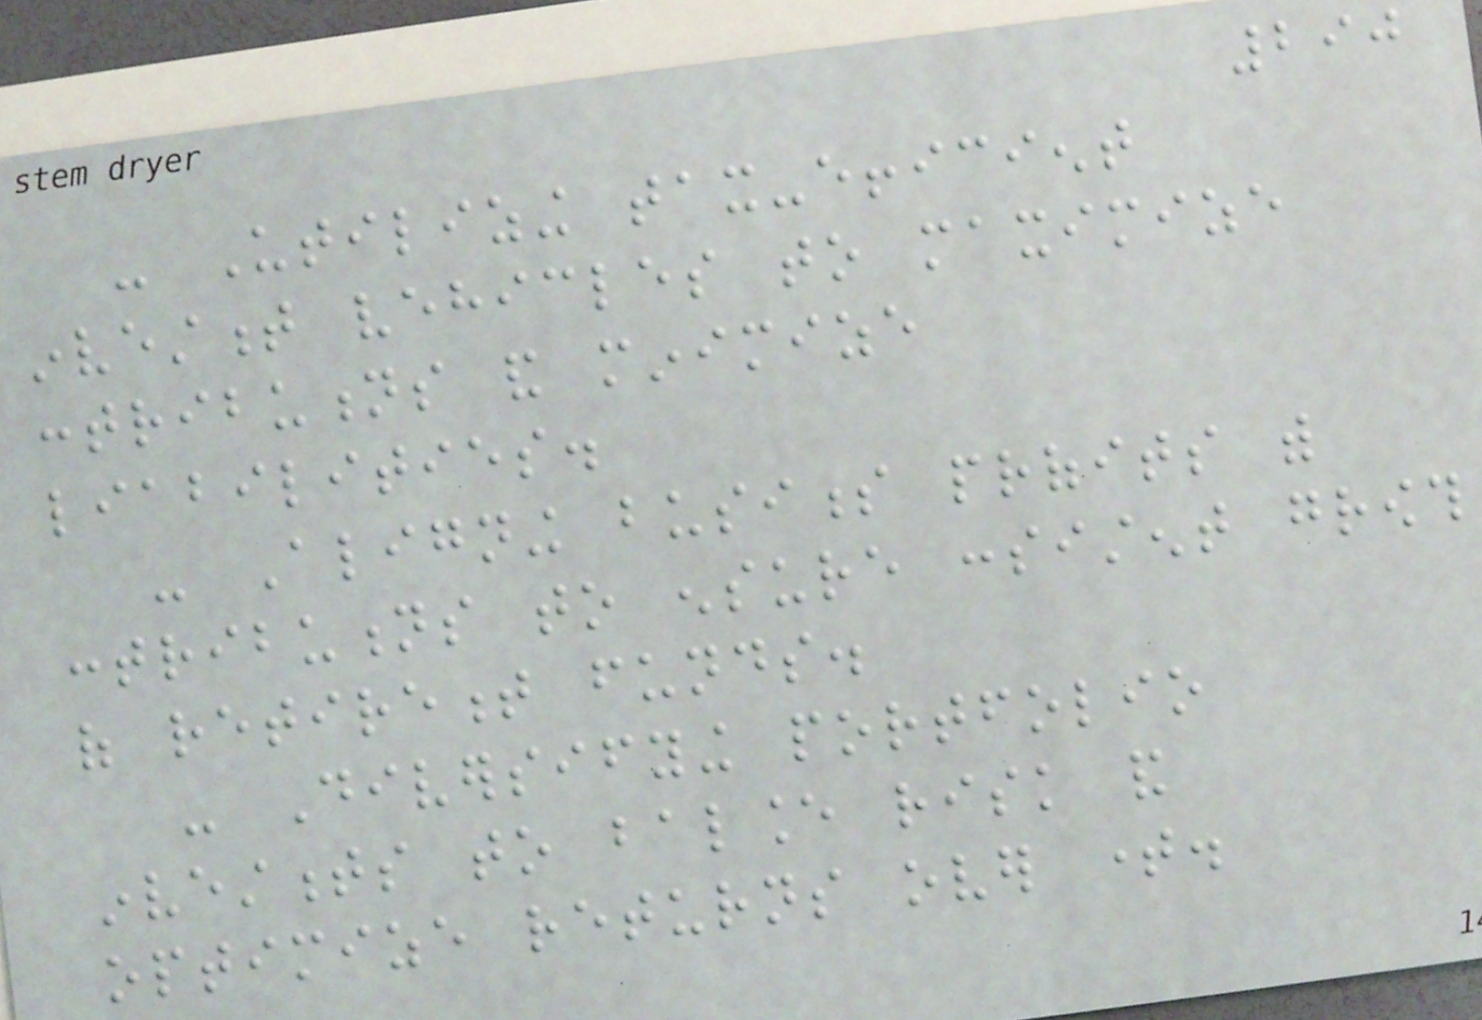290
- Utilizing tax-efficient
investment vehicles to maximize
contributions and minimize
liabilities.
- Aligning business profits with
contributions to ensure consistent growth
of retirement funds.
- Diversifying portfolio
investments to balance risk and
optimize returns over time.
